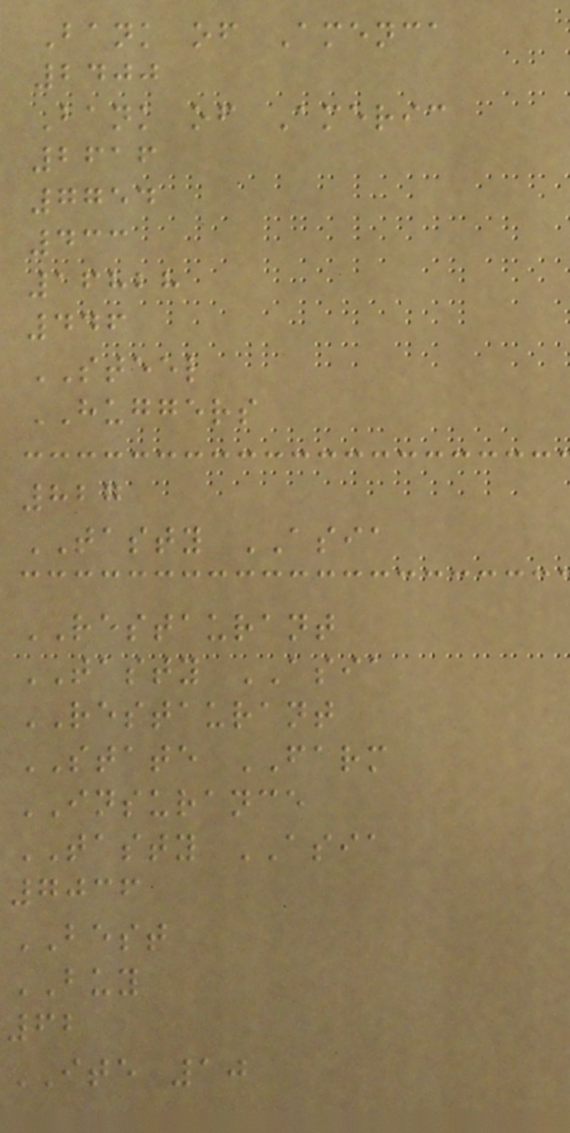Bank of Amenca
2400
Bank of Americ
2616
7754
433
16828
446
STEEL
HUGGERS
827
TASTY ASIA
RESTAURANT
TASTY ASIA
RESTAURANT
STATE FARM
INSURANCE
TASTY ASIA
7036
BEST
BUY
62
ITE 10
